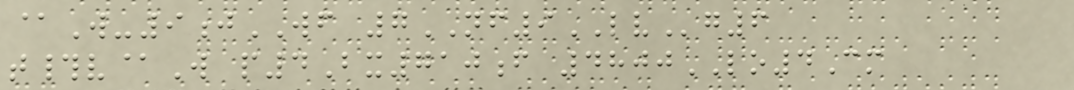@W-9jWF 7NF9LVg6
t#v@W p4Bx710f 4800LO4Cm
